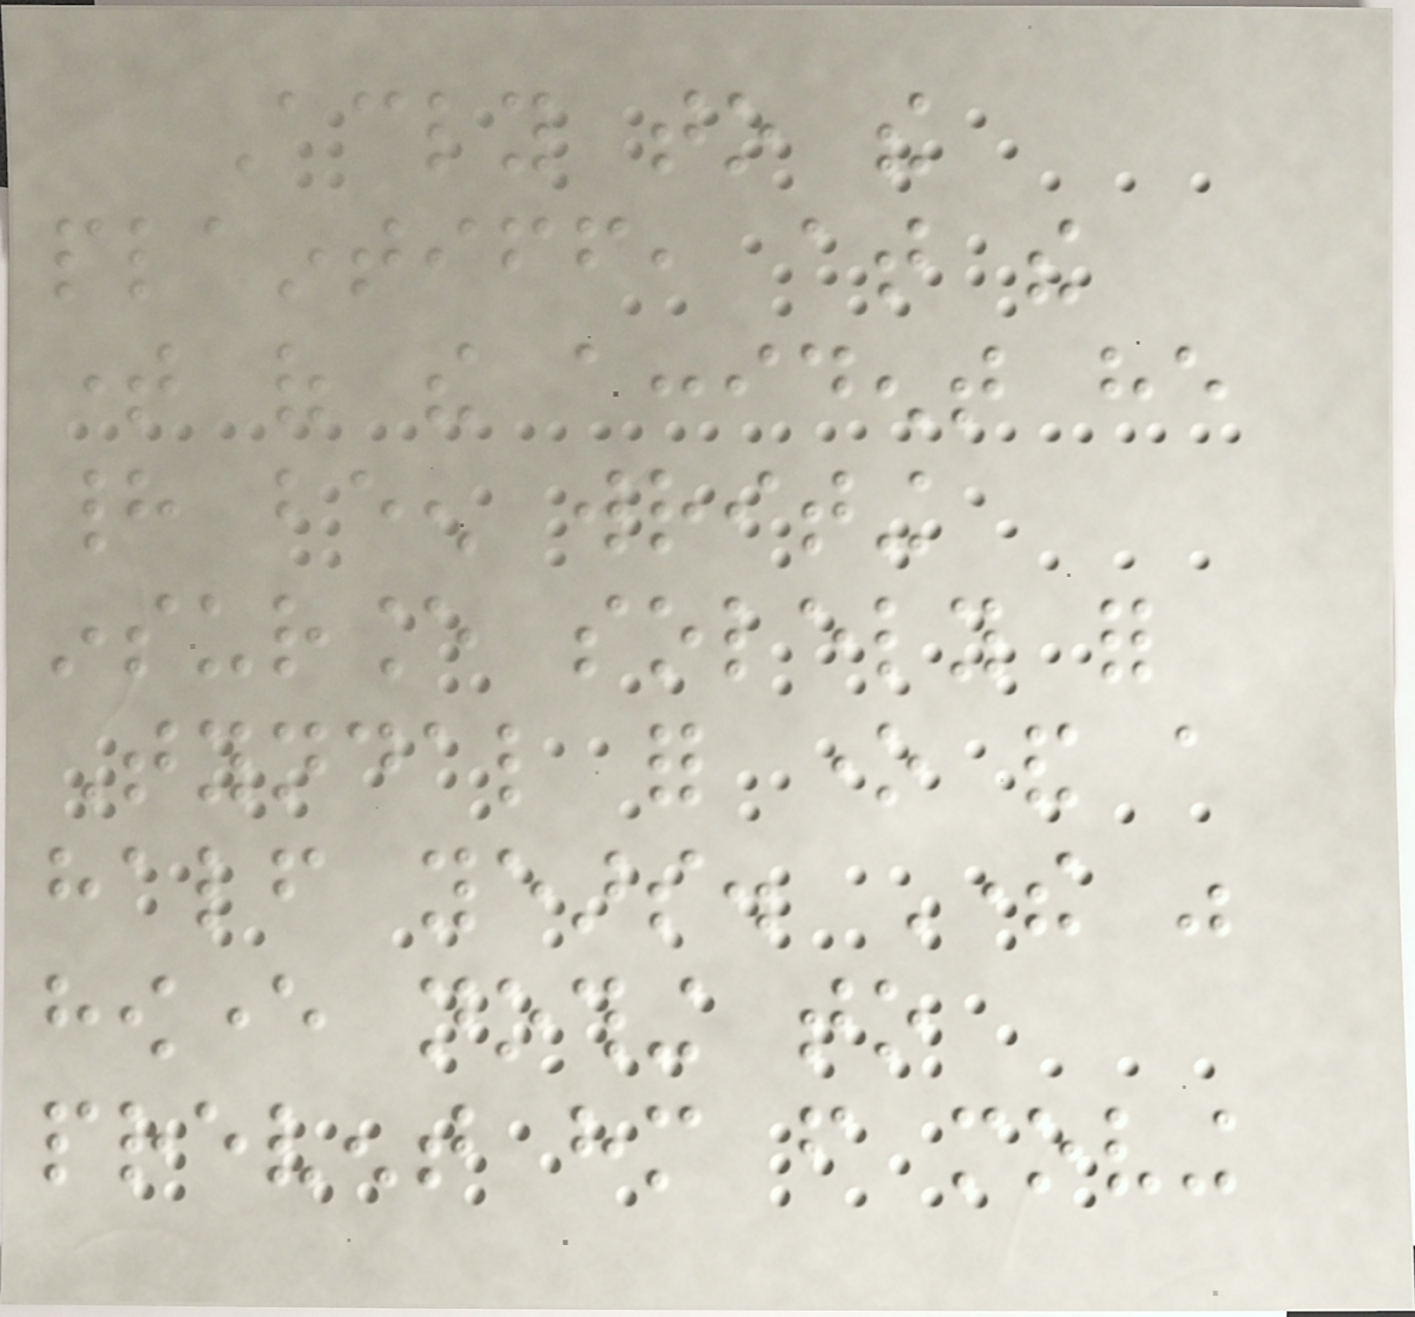Accordingly to the
plaintiff, at the
time of the accident he
had been writing
insurance solely for
Tyndal for one and a
half years. There was
however nothing to
prevent him from moving
